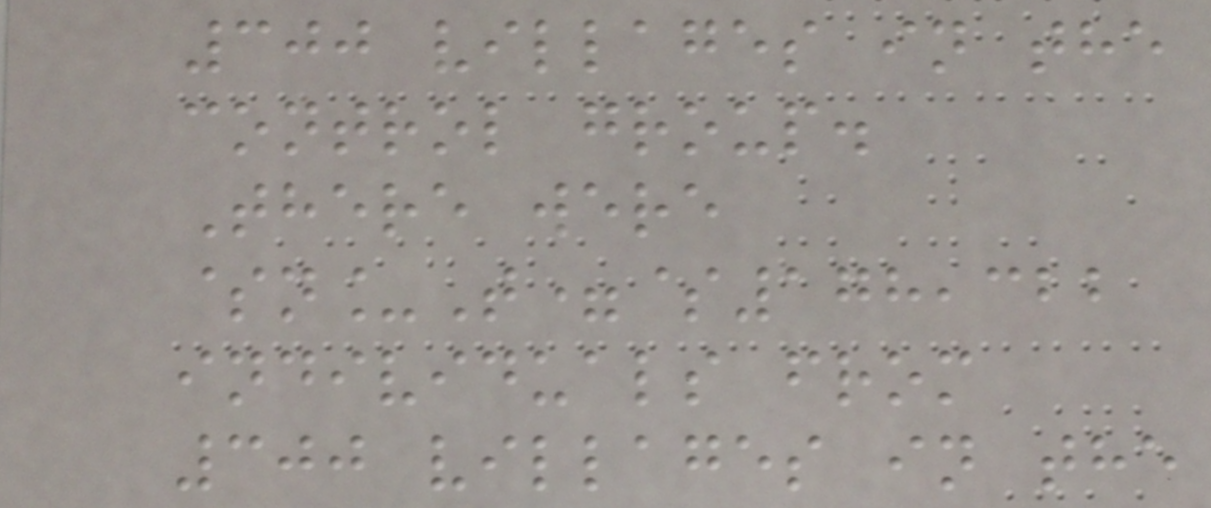300 villages in the
control group.
There were
$n_T=$178,322
individuals from
300 villages in the
